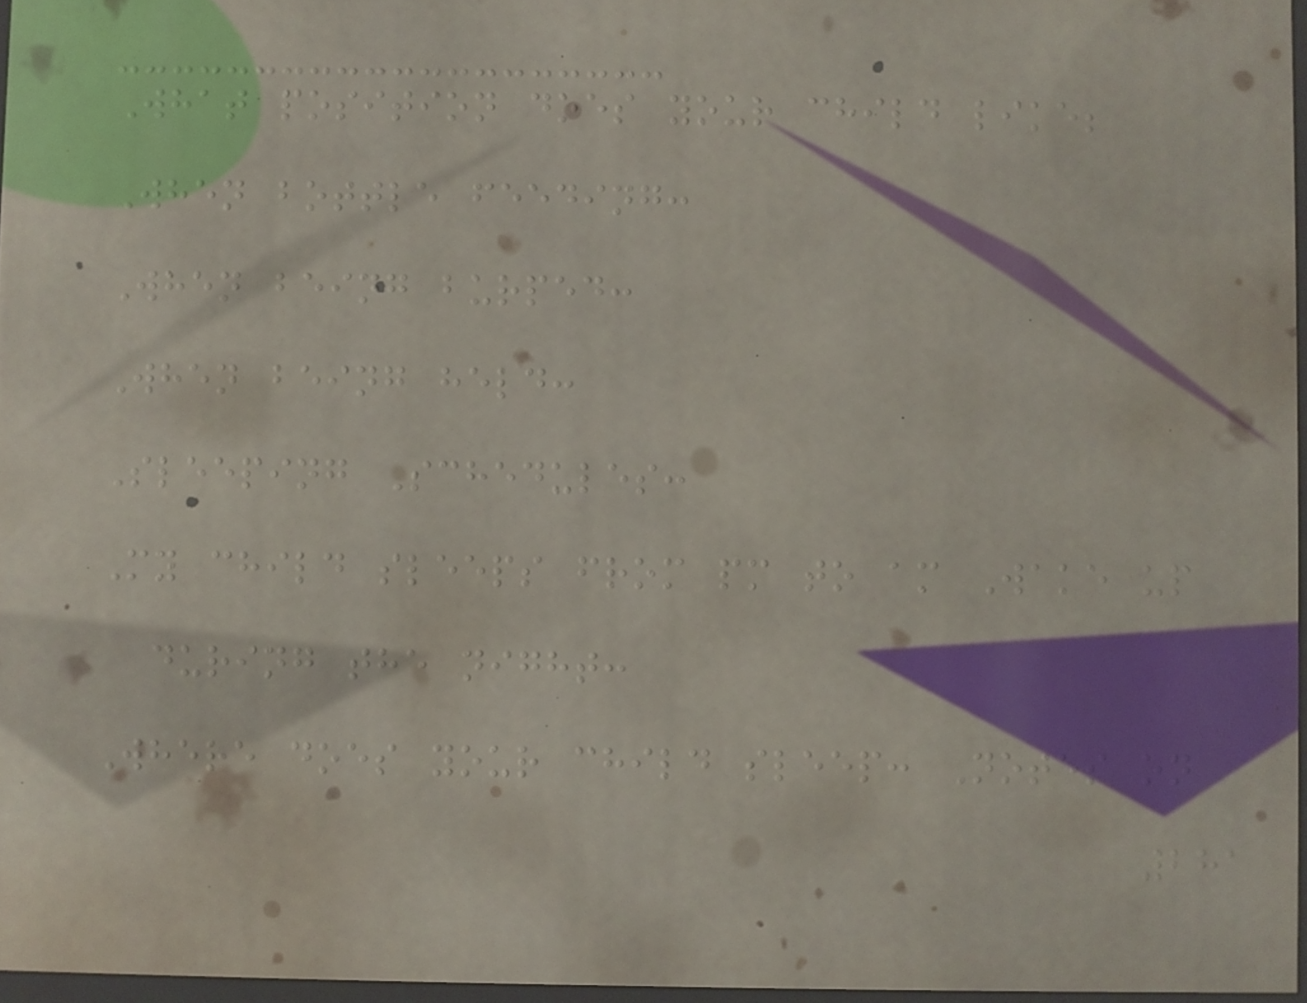What position does your child like;
When bottle feeding:
When being burped:
When being held:
Sleeping Schedules:
My child sleeps from pm to am Wake up
during the night:
Where does your child sleep: Notes on
281
